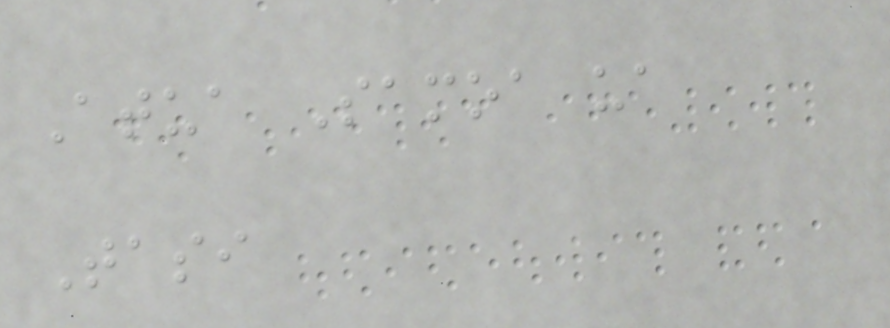Atua Samoa ua
Tasi
